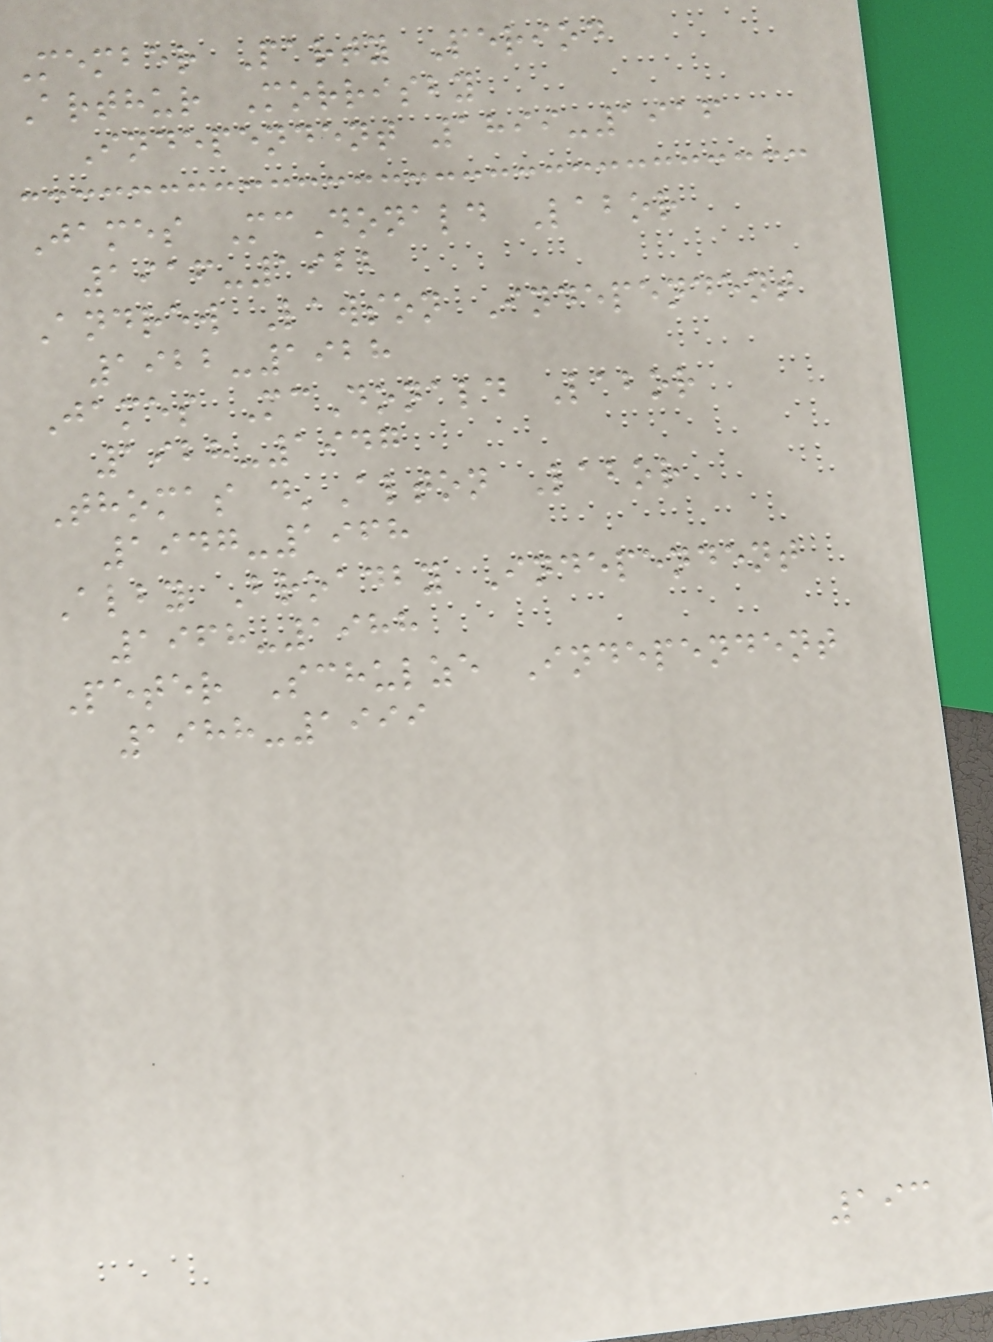Member Party Period
Arthur Morrisby
Independent 1899-1916
James McDonald Labor
1916-1922
Andrew Lawson Independent
1922-1928
James McDonald Labor
1928-1947
Thomas d'Alton Labor
1947-1968
Alby Broadby Independent
1968-1988
Peter Schulze Independent
1988-1999
193
